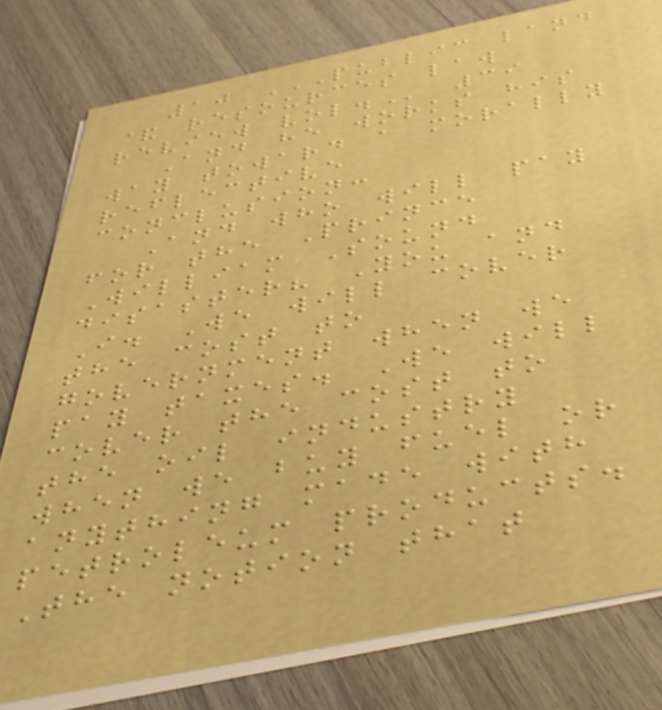10 PUBLIC LAND
& RESOURCES LAW
REVIEW VOL. 39
And he works his
way toward a morally
reflective
conclusion:
And who will pay
for the Prince
William Sound
disaster? You and
I. We will cover
the cost to
government when we
pay taxes. We will
cover the cost to
the oil industry
when we buy fuel or
anything made with
petroleum products.
The notion that
